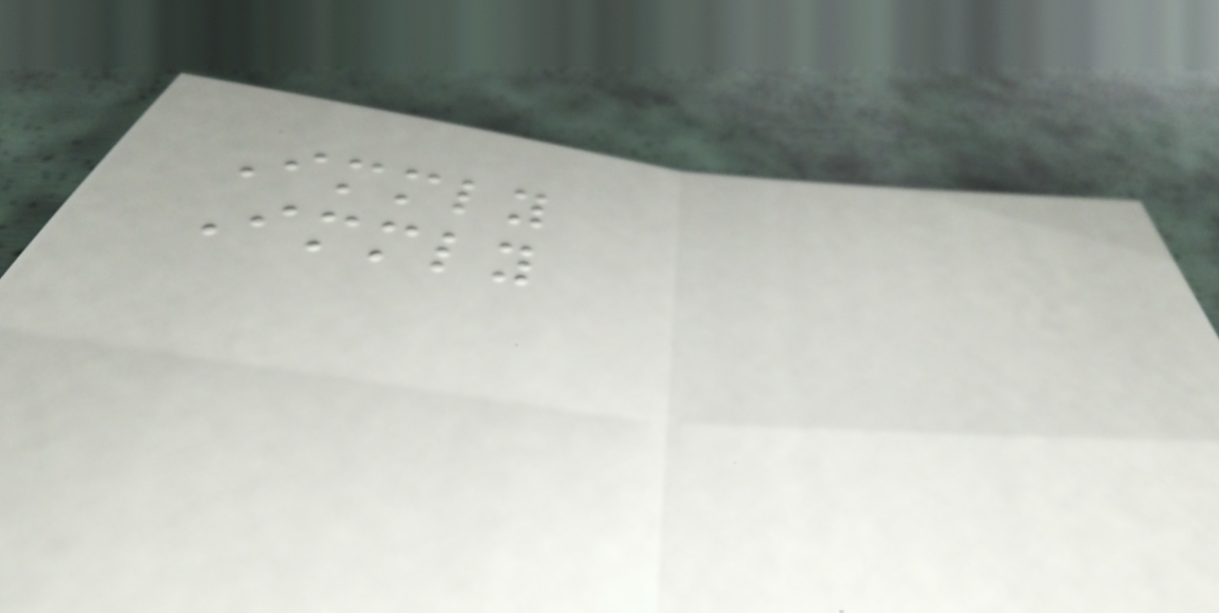Immediately
Immediately
